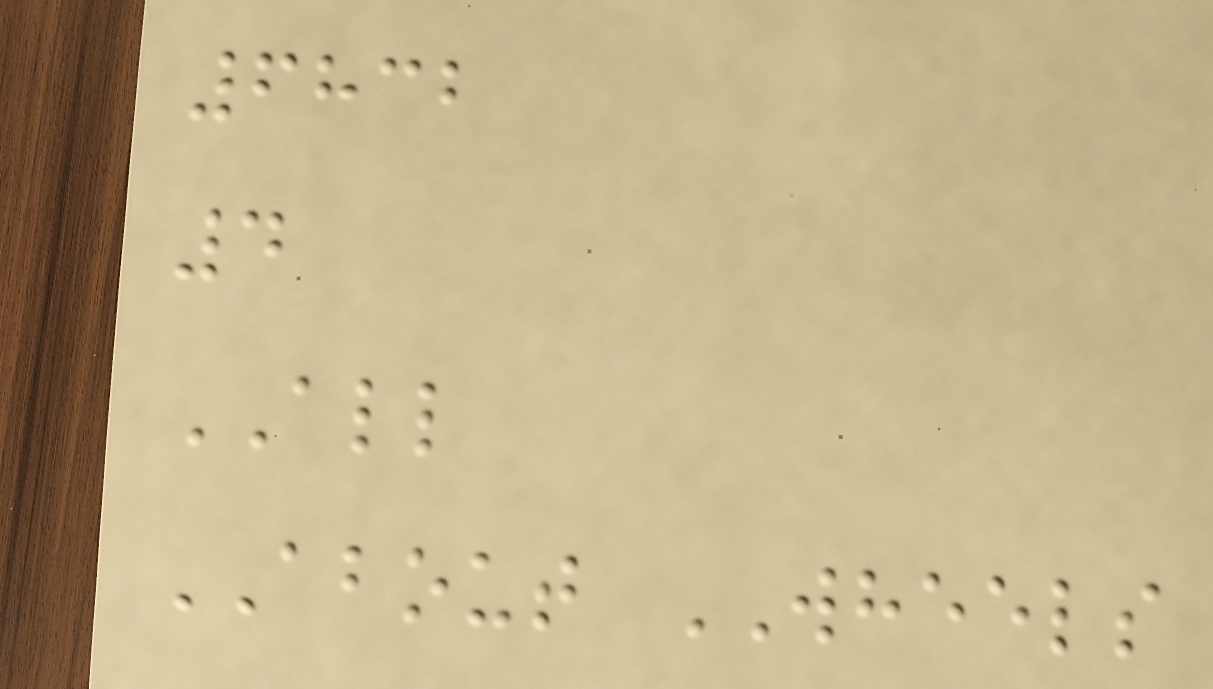6832
4
ALL
ABOUT WHEELS
